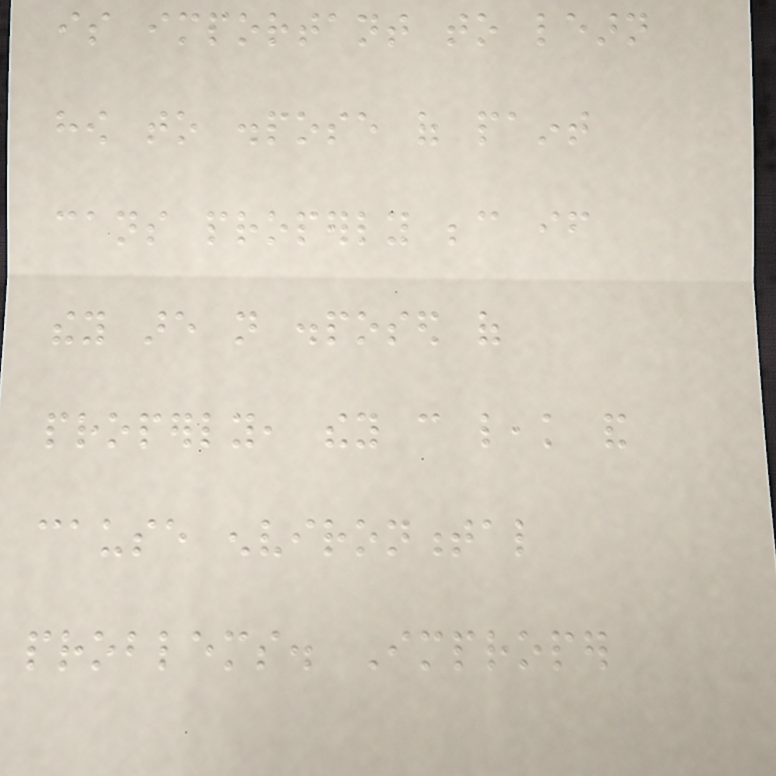is important to learn
how to dispose of paint
cans properly because if
they are not disposed of
properly, they can leak and
cause environmental
problems. Improper
